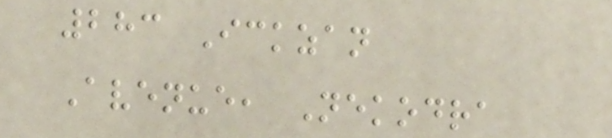283 Ickzan
Avenue, Nekodra
